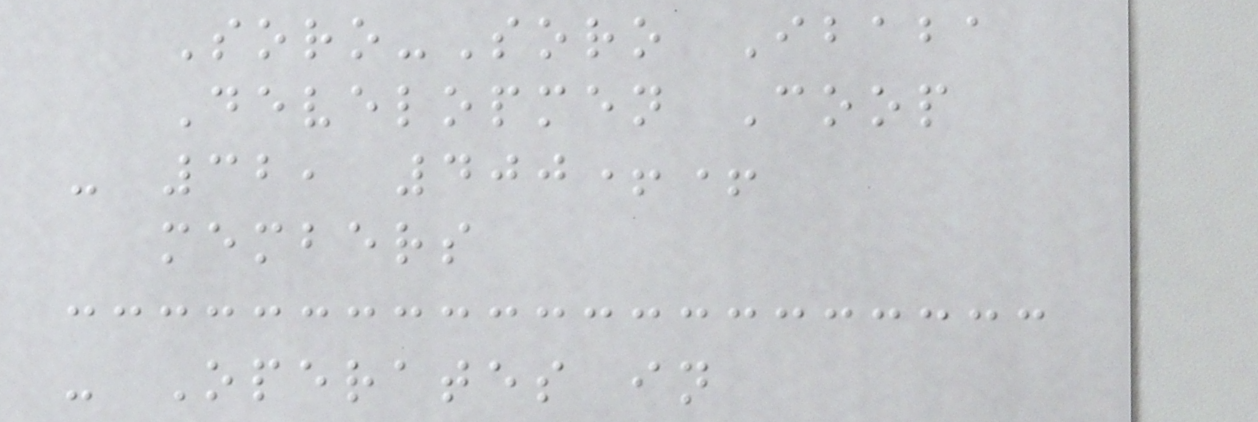Soro-Soro Ibaba
Developmen Coop
- 32, 400++
members
- Operates in
